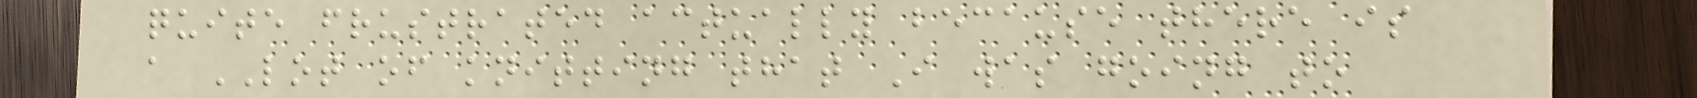quite frustrated actually because there is
a LOT of knitting that I was going to
